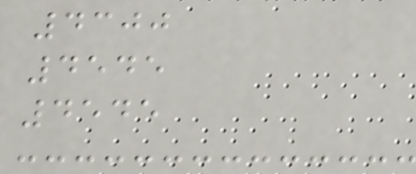4300
4545
4545
